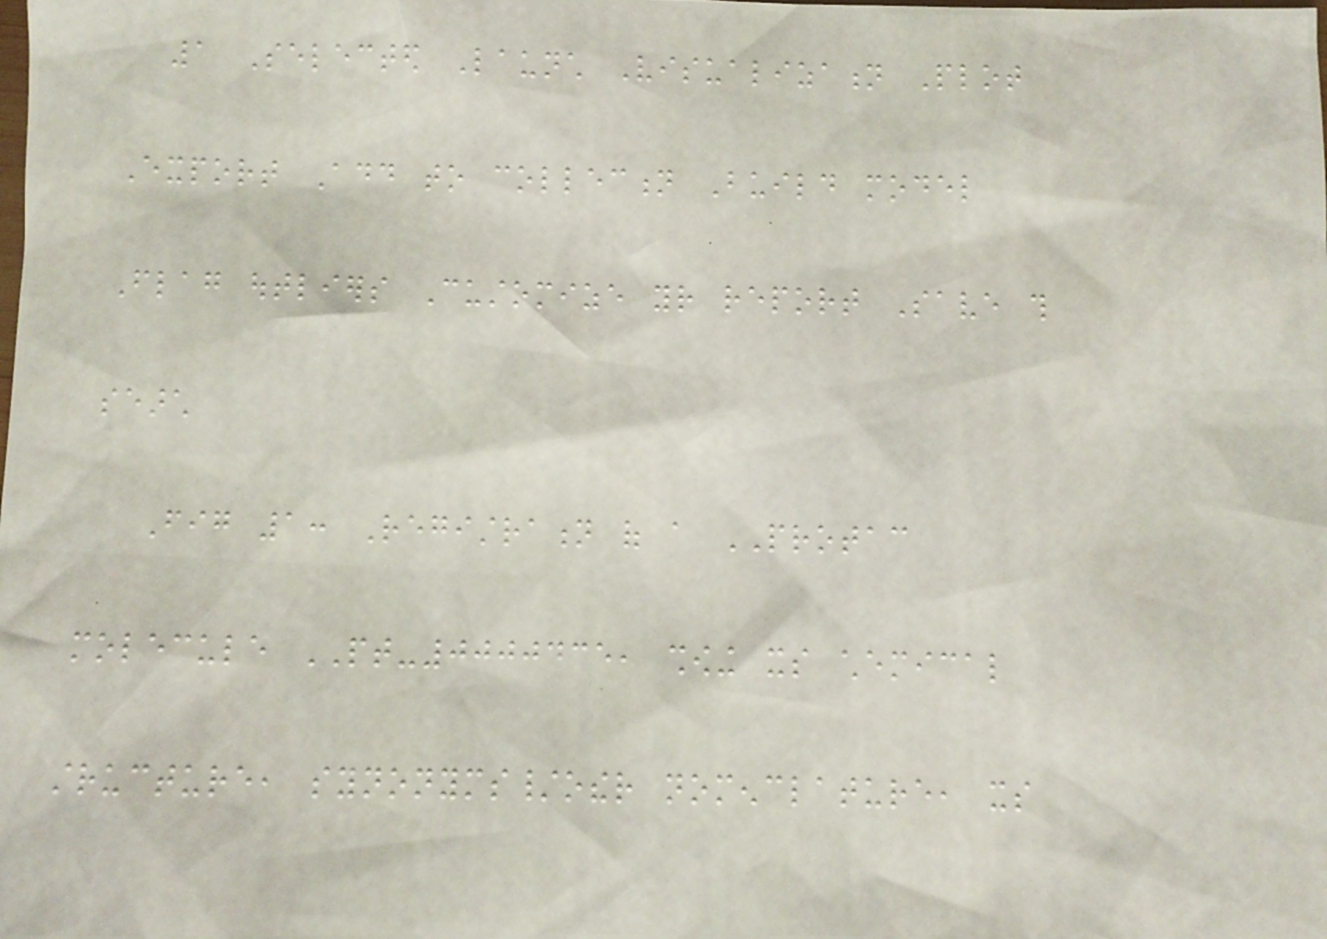1 Selected Launch Visualization Plot
Export Add to collection Build model
Flag outliers Customize your report Save this
search
Fig 1: Registration of a PROTAC
molecule PT-0000435, showing its chemical
structure, synonyms/other nomenclature, its
